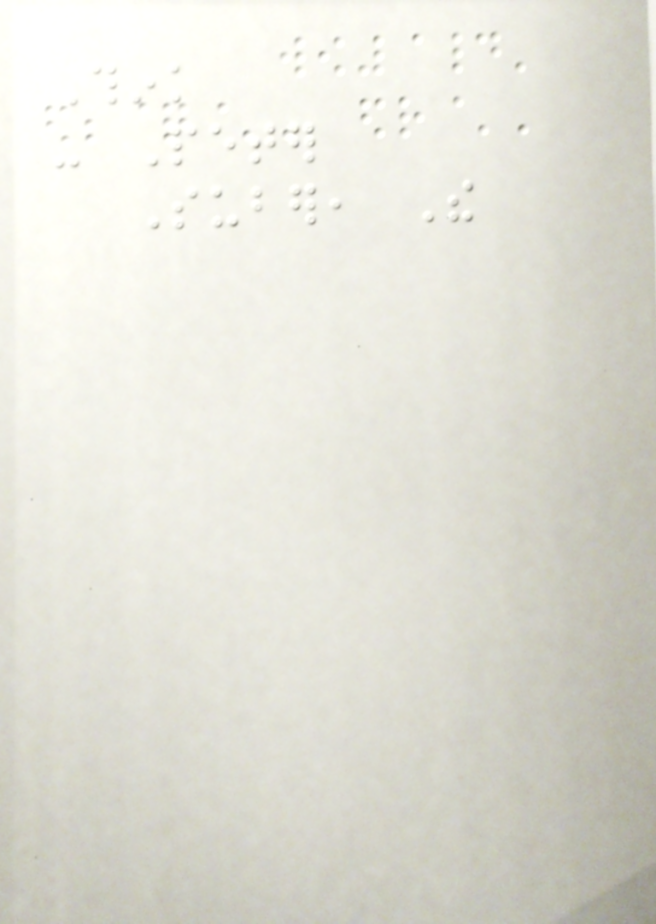Think
- Peter
Suber, The
